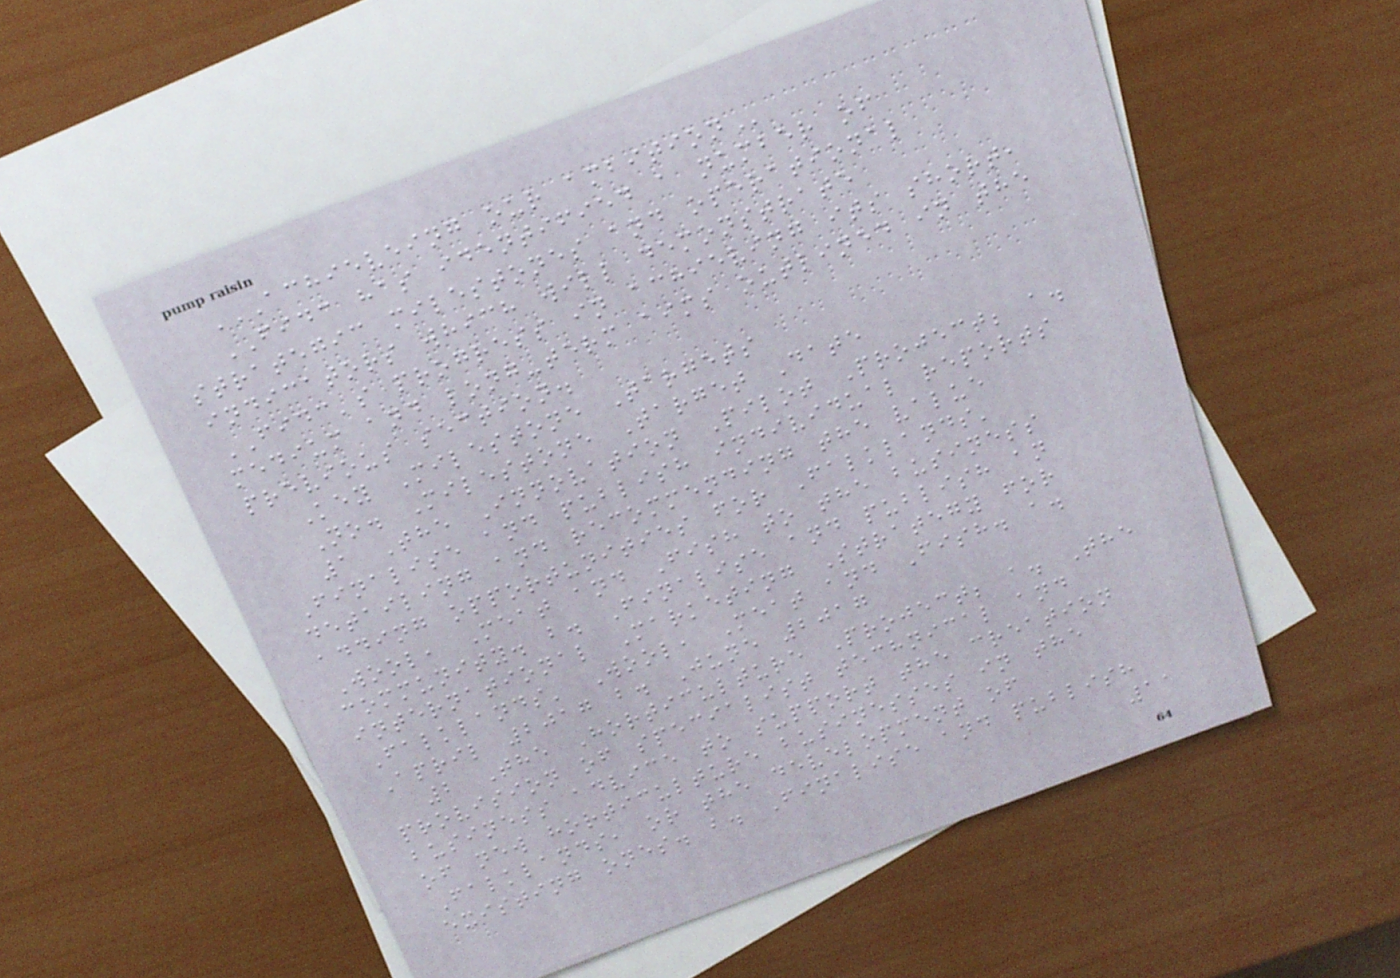ACHIEVEING OUR AMBITION
FIDC has identified a number of
strategic milestones and operational
indicators which will demonstrate
FIDC's progress in achieving its short,
medium and long-term aims outlined in the
previous section.
Key Milestone Targets
No. Milestone Target Date
1 The Innovation Pilot Project; a.
Finalise and publish individual reports
detailing and recommending the value
adding opportunities for Falklands'
Wool, Meat and Fish to the business
community. b. Finalise and publish an
international Marketing Strategy for
Falklands' Wool, Meat and Fish. a.
April 2017 b. June 2017
2 The Horticulture Project; a. The
provision of specialist technical and
business advice to support the creation
of new horticulture businesses in the
Falklands, or the development of
existing ones. b. Finalise and publish
11
